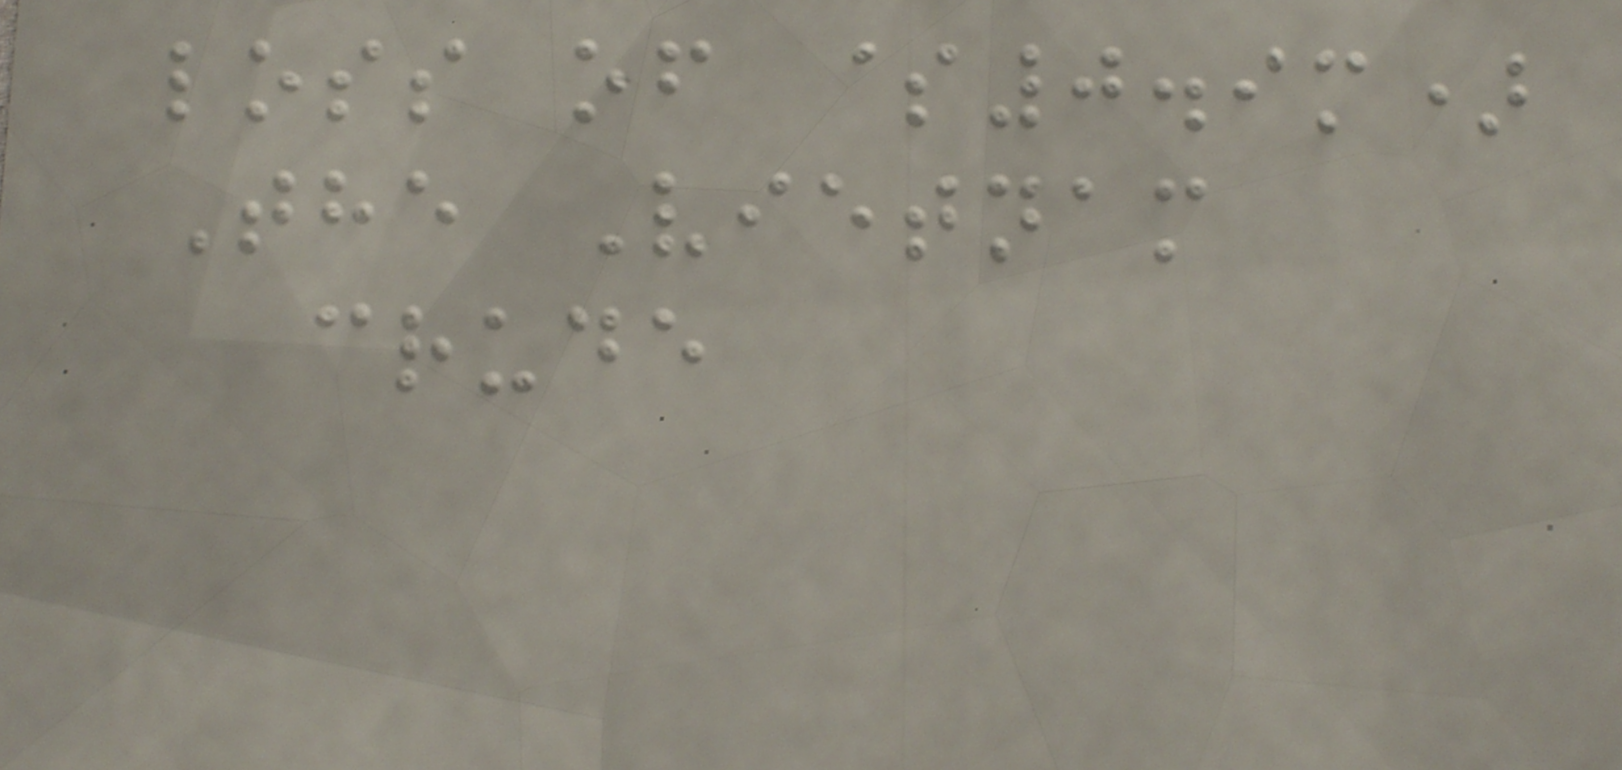loss of $0.9m)
The Vietnam
crude
